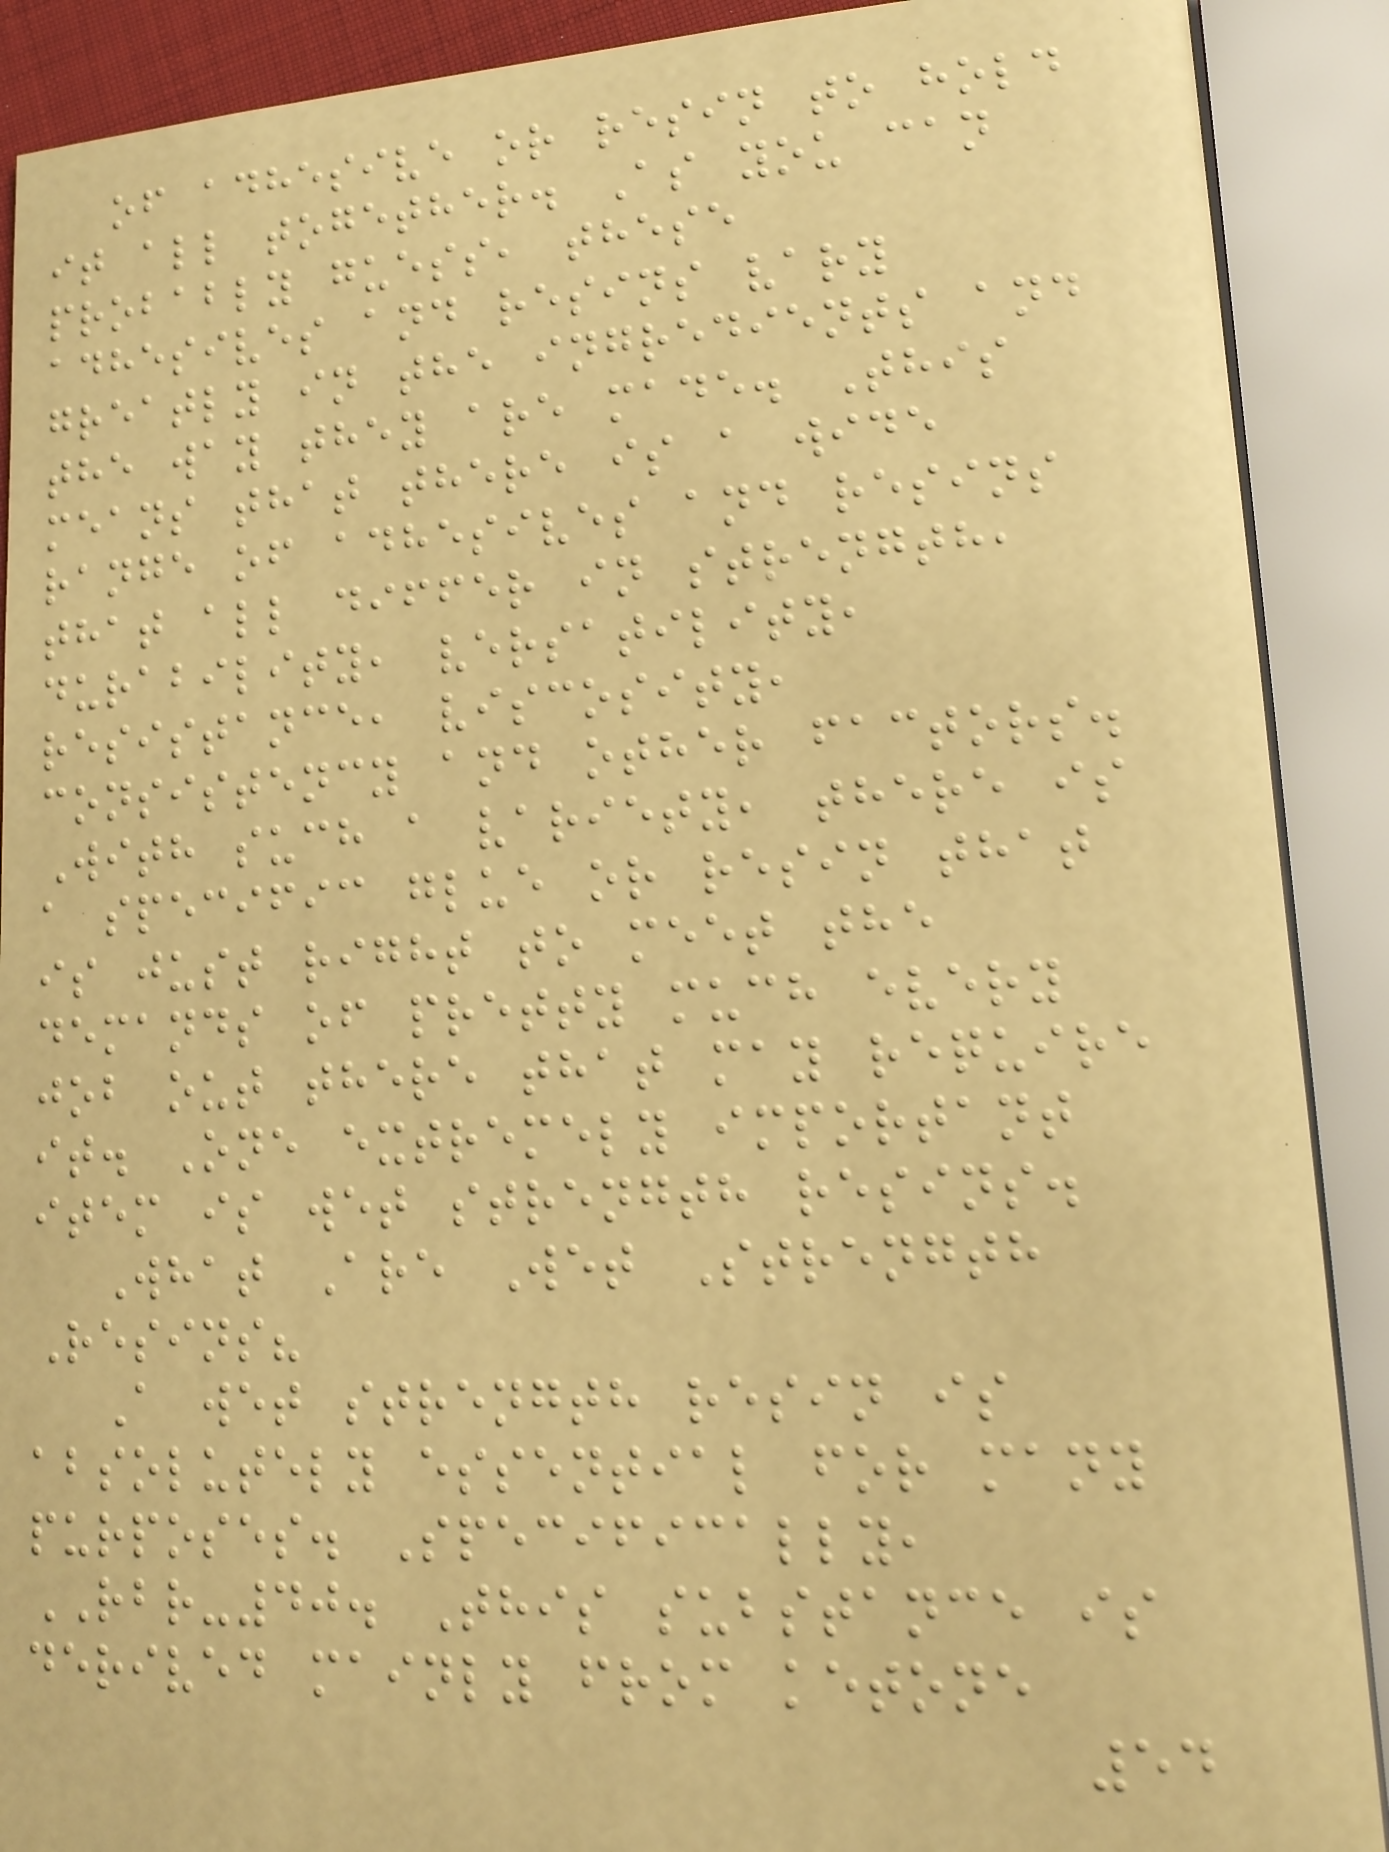of adhesive or resin to hold
it all together. As you can
probably guess, these
adhesives and resins vary
greatly in the ingredients and
the way they are made. This
means that there is a wide
range of adhesives and resins
that all differ in strength,
durability, versatility,
resistance, viscosity,
consistency and other factors.
With such a variety, there is
a specific glue or resin that
is just right to meet the
demands of pretty much every
job out there that may require
it. One extremely important
item is wet strength resins.
What Are Wet Strength
Resins?
A wet strength resin is
absolutely essential for many
purposes. Specifically,
RBR-40. This substance is
derived mainly from ketone
54
